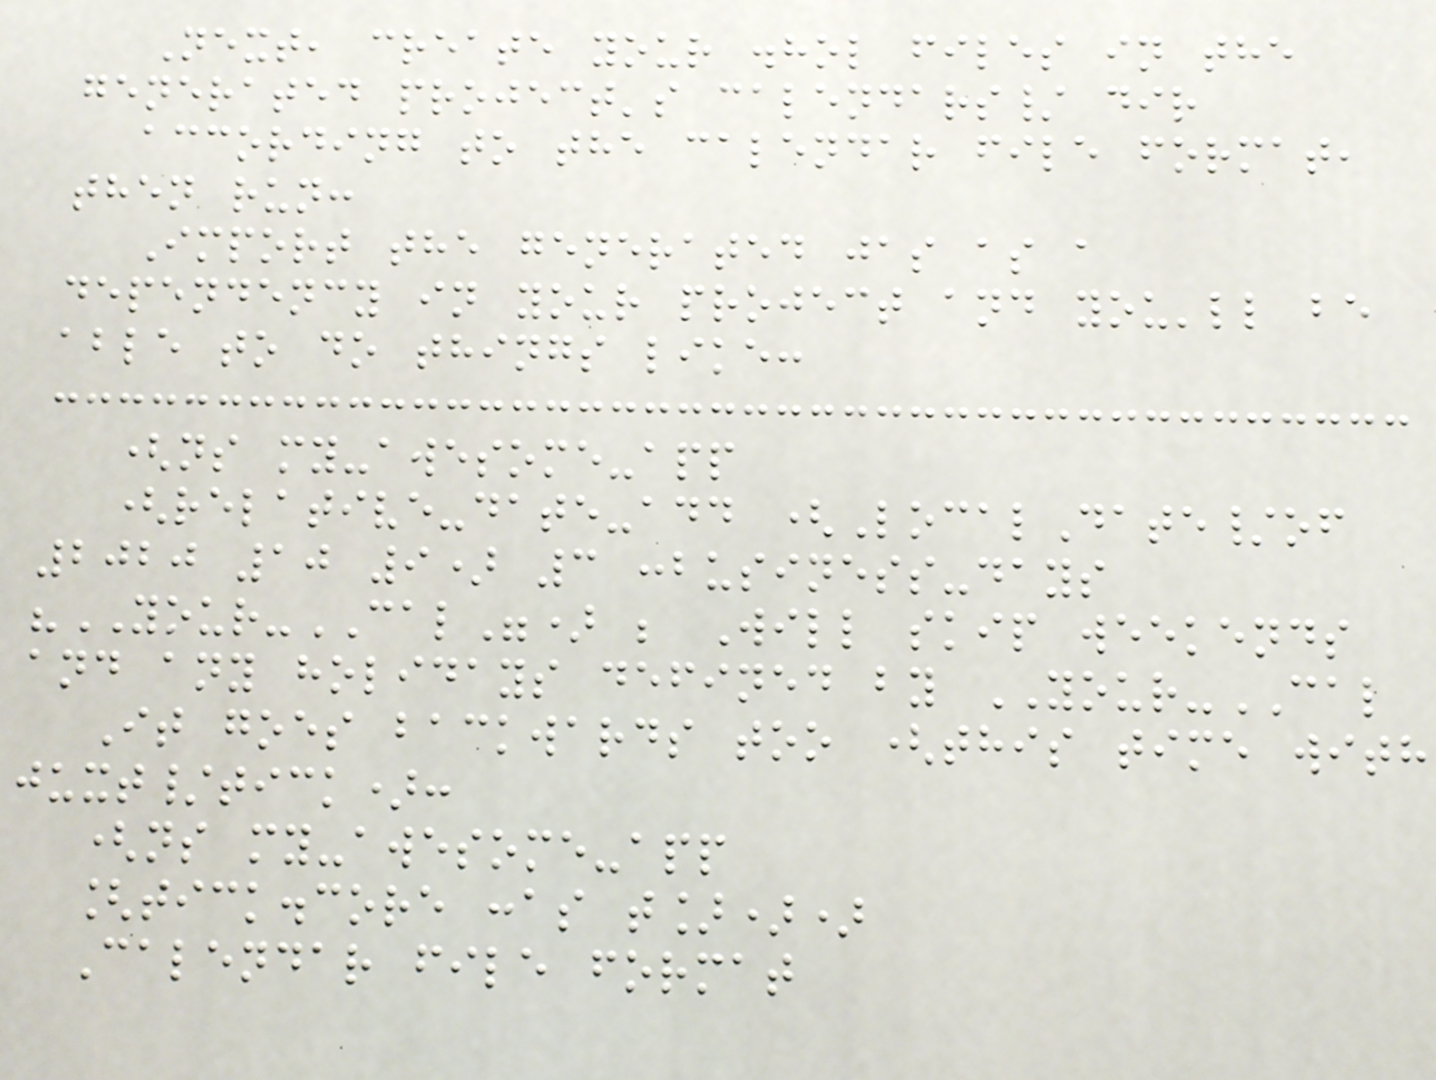Next, create your .hol files in the
generated project's calendars/ dir
according to the calendar file format,
then run:
Import the generated jas as a
dependency in your project and you'll be
able to do things like:
(ns my-awesome-app
(relative-date-add (LocalDate/of
2020 10 9) 3 :business-days
"YOUR-CAL") ; Will skip weekends
and any holidays defined by YOUR-CAL
It goes backwards too (this time with
juxt/tick):
(ns my-awesome-app
[tick.core :as t]))
Calendar file format
